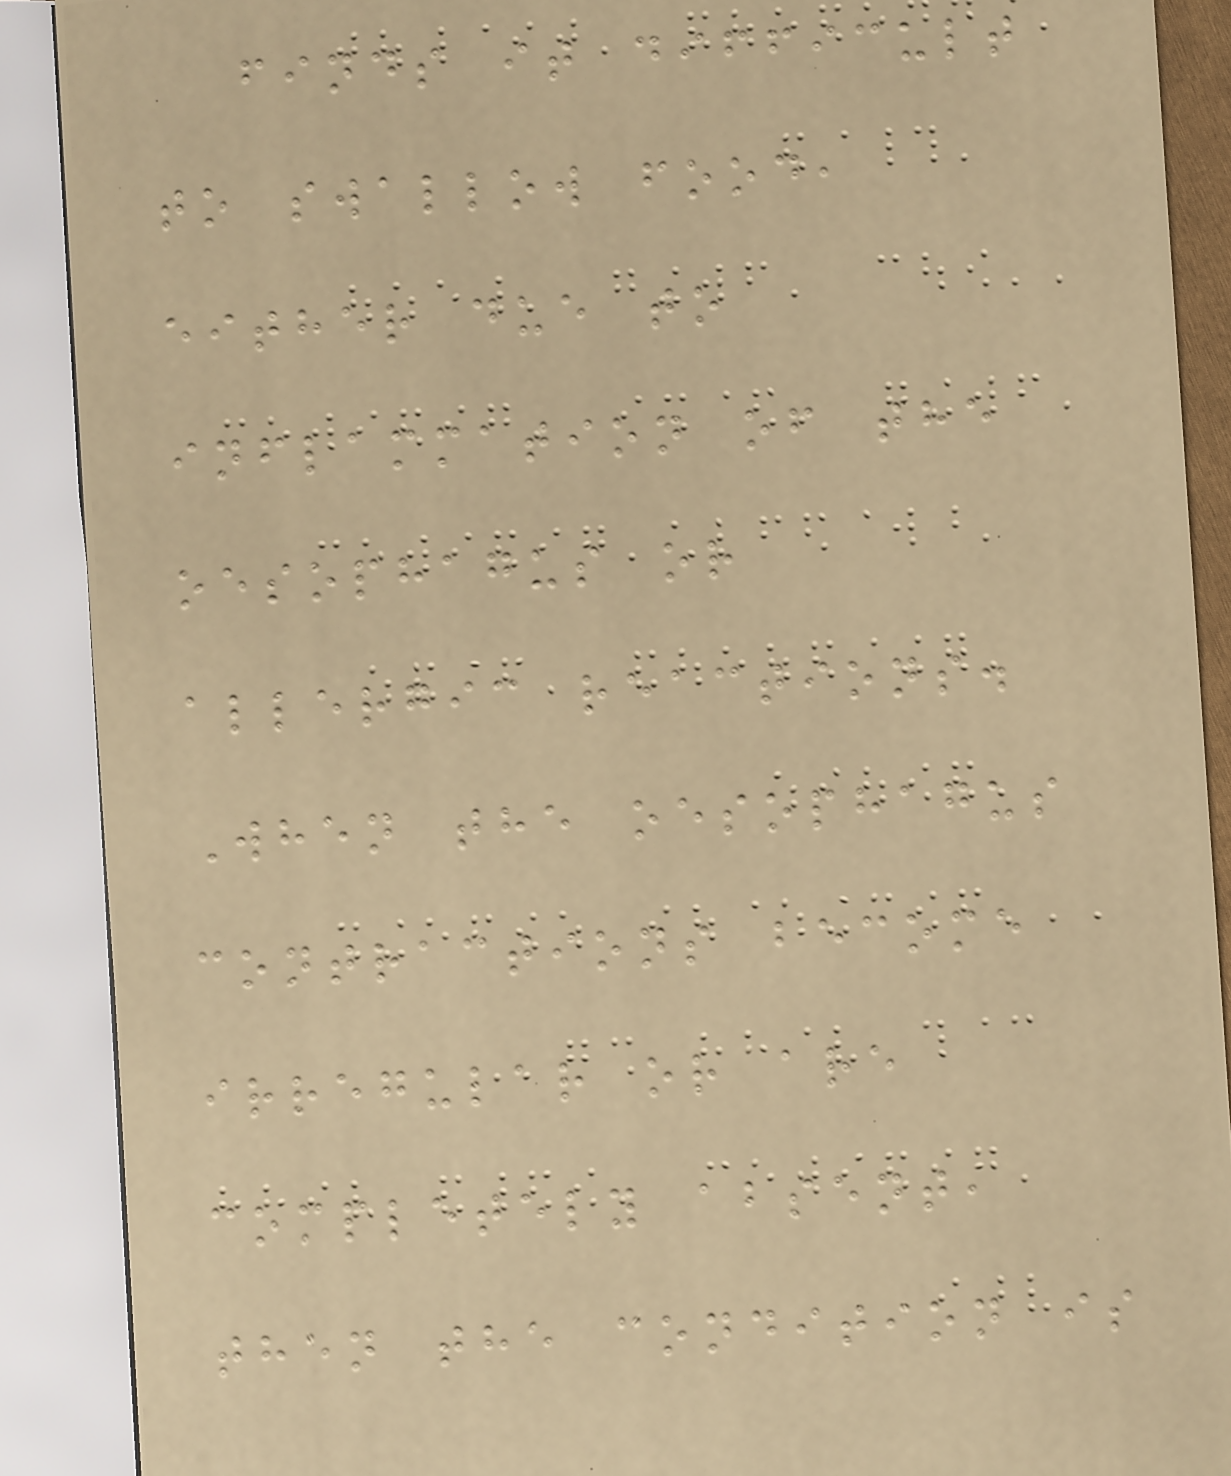finds it difficult
to swallow food,
either due to
inflammation of the
oesophagus or
allergic reactions.
When the oesophagus
contractions become
irregular or are
completely absent,
then the condition is
